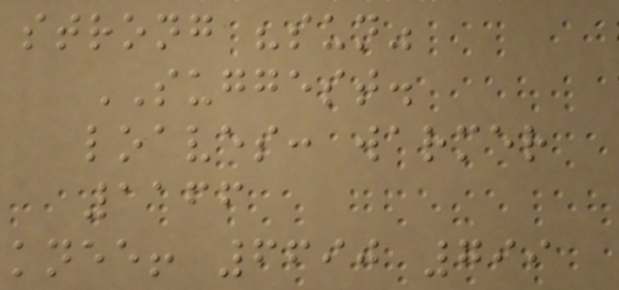strong "sun"
SUGGEST.
loaves: warmer
1166
knee! 6690 799
